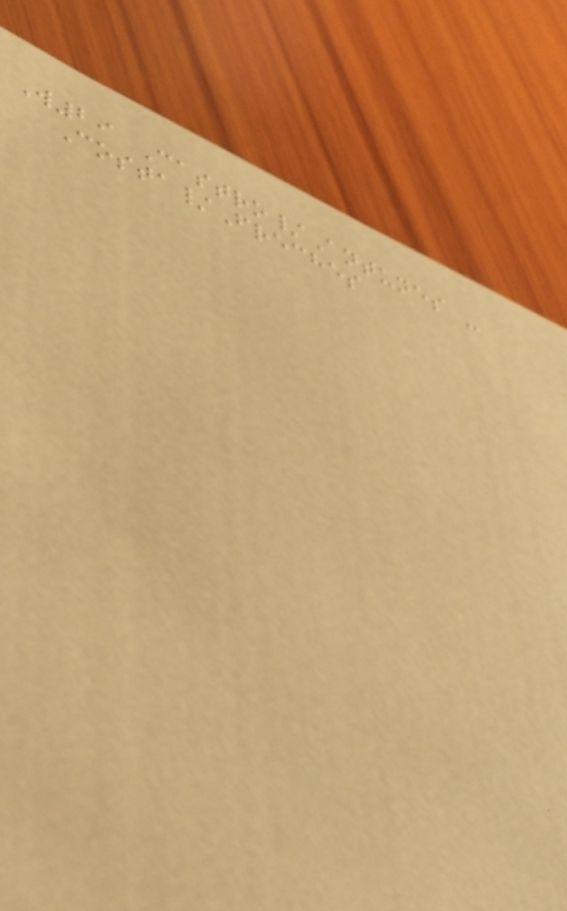W29 Castro/Antunes -
Costa/Freches
